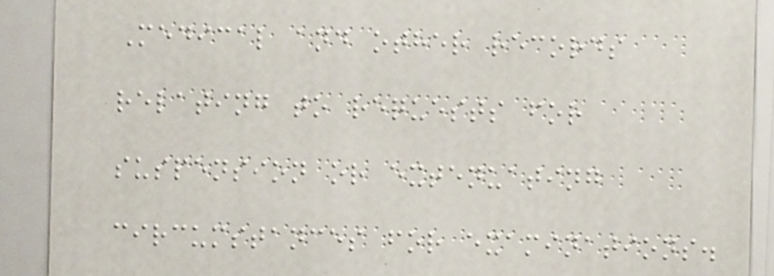Medical and other records
relating to requests for
suspension or extenuating
circumstances for examinations.
